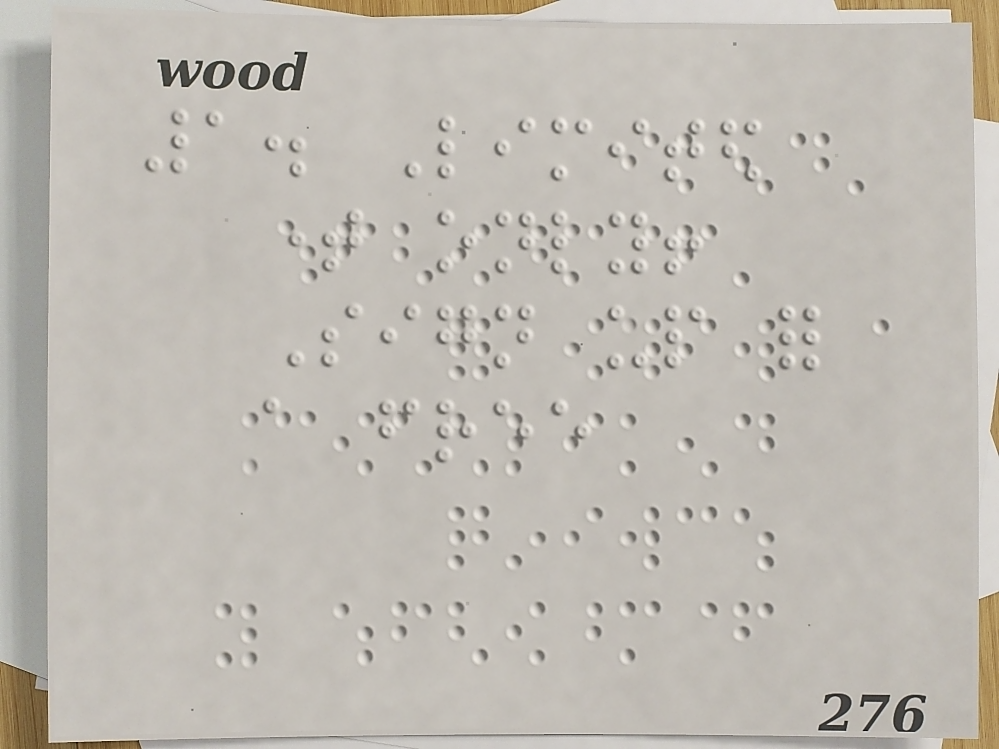1. Limited
time only!
Sign up for
a free
